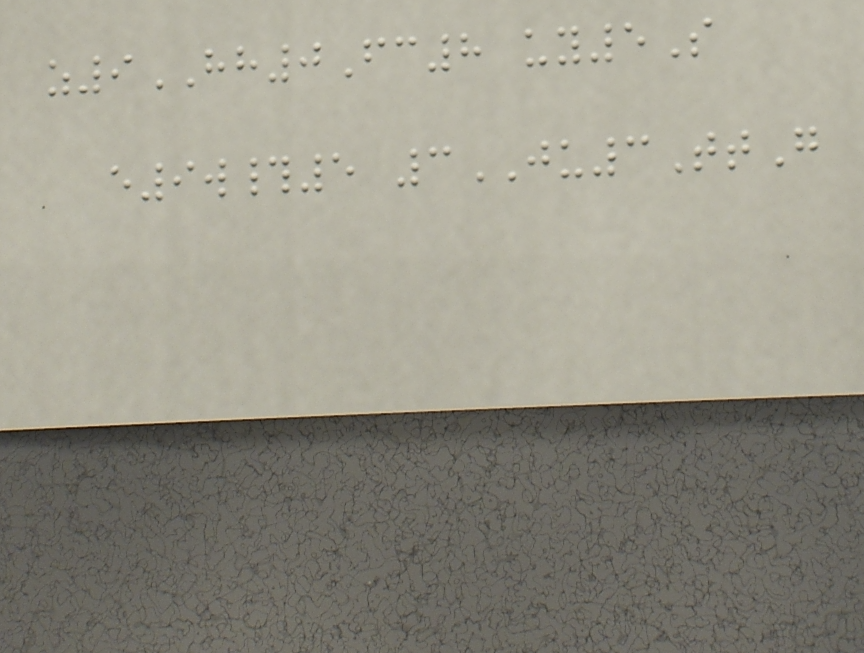z9HH0Fc8 uy5S
e9w#5 3JU3TtG
